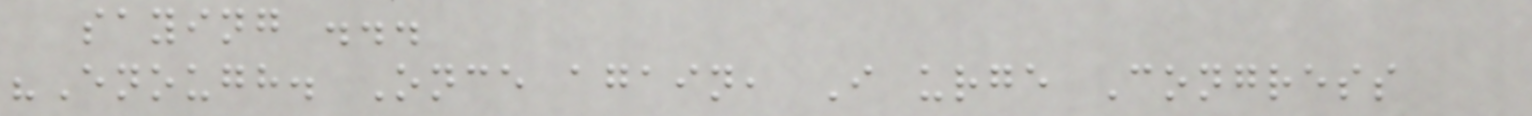saying ...
"Enough. Once again, I urge Congress
